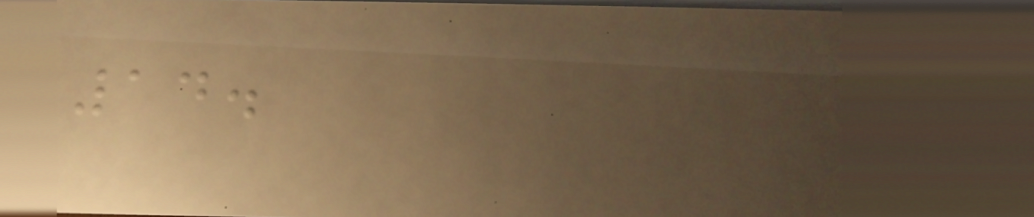14.
